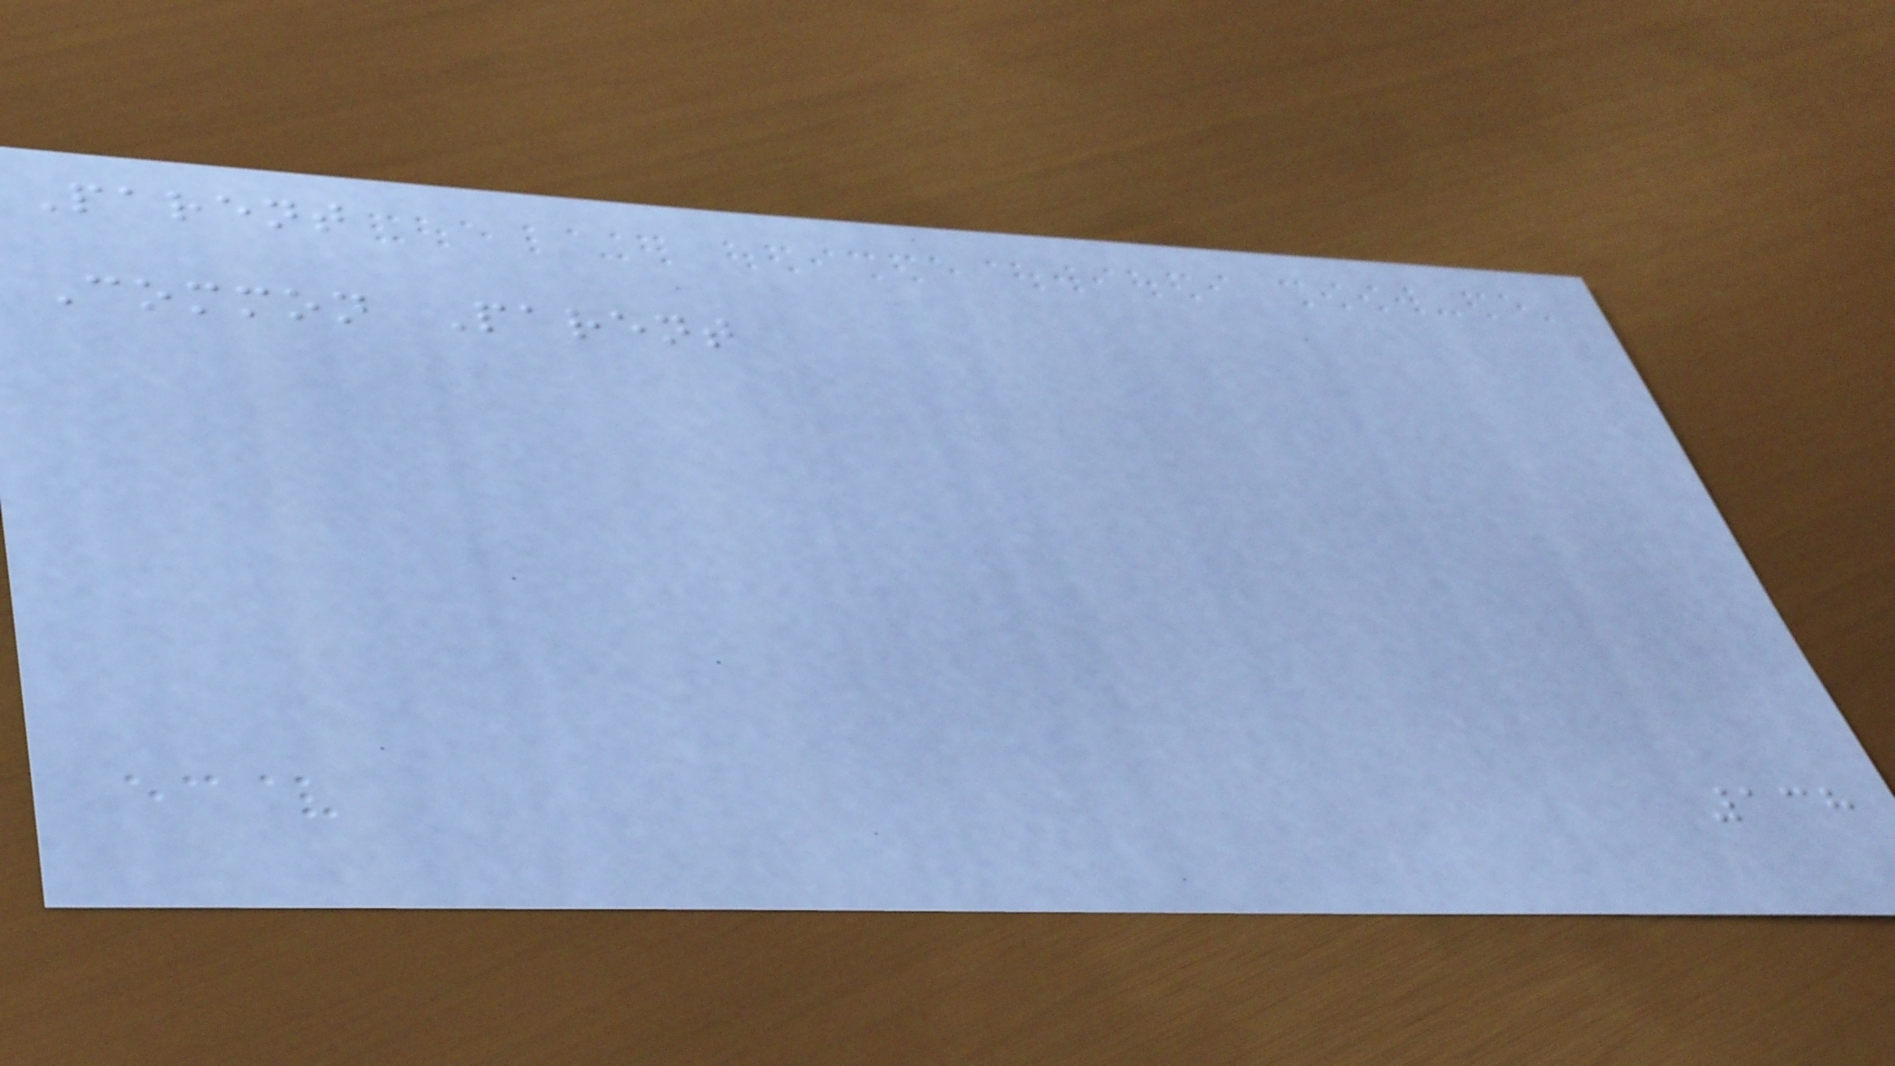Parent
Common Parent
138
